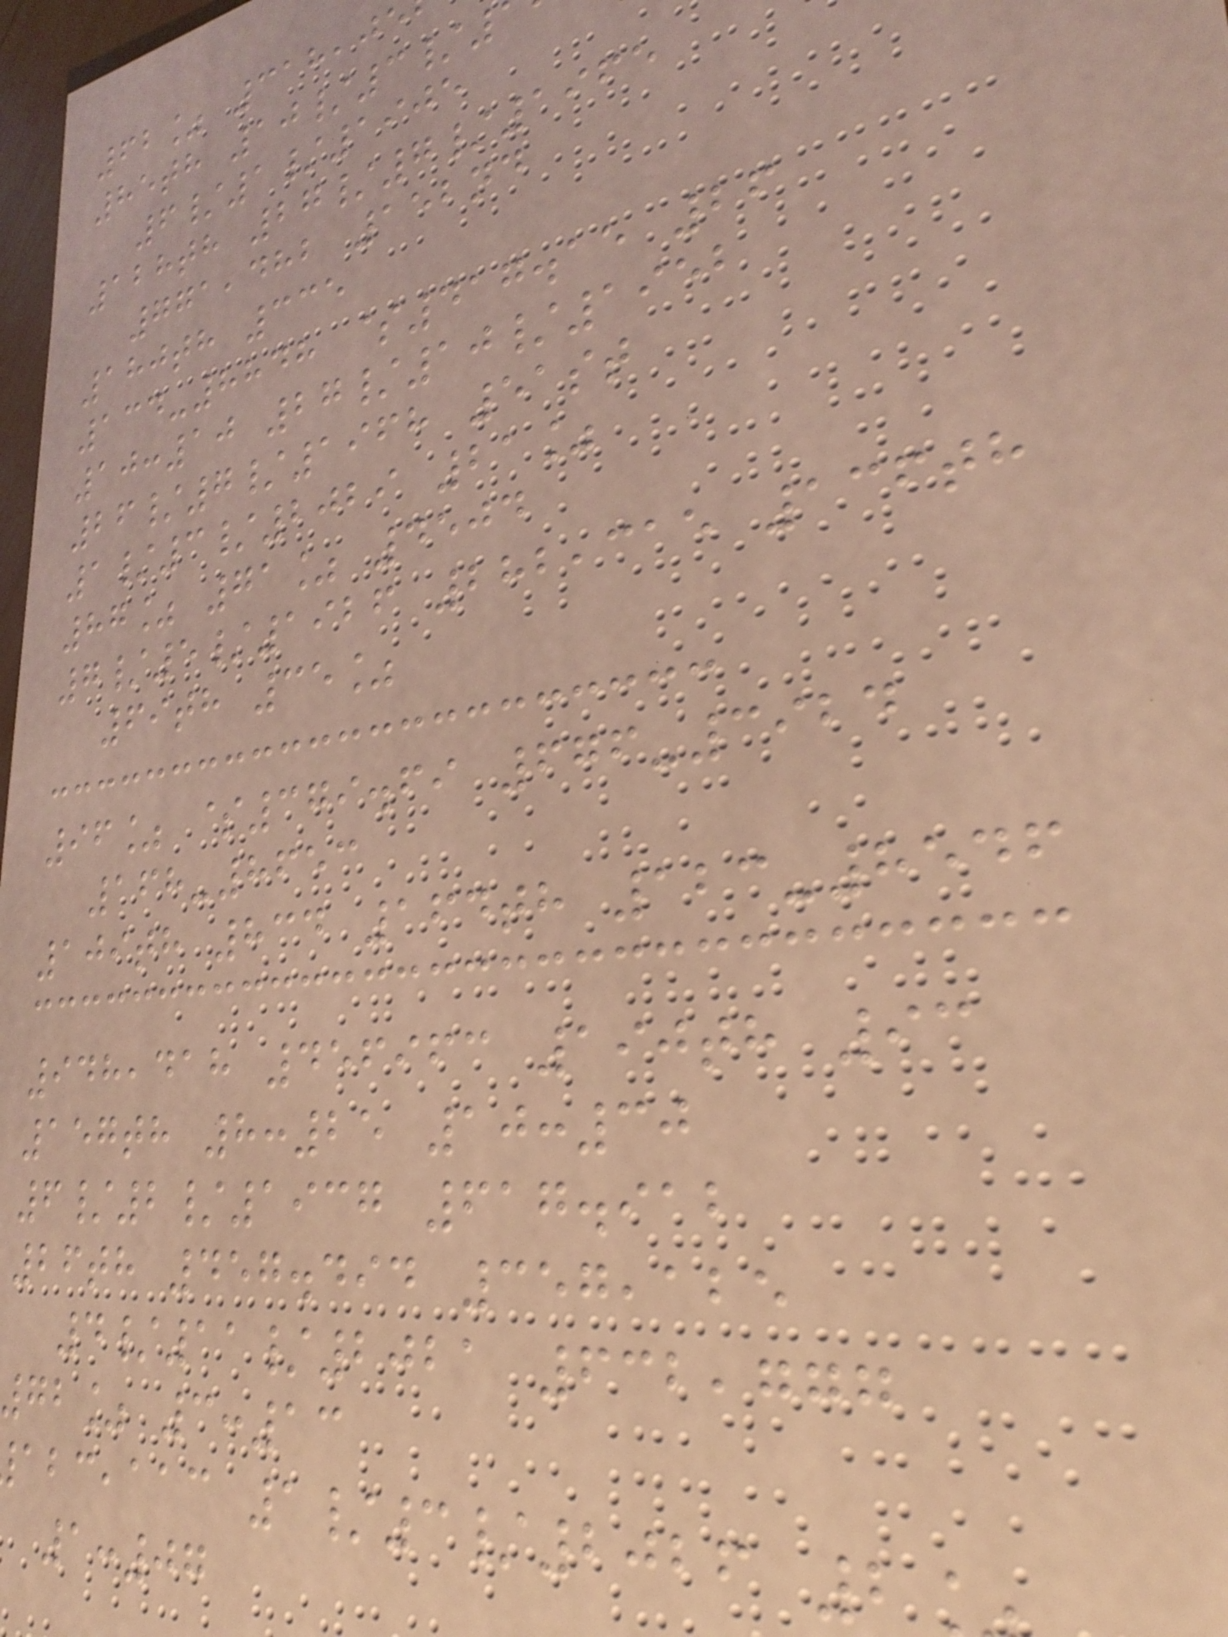62% 318,05
85th 10/3/
6/1/1905
128th 27/7/1965
771,482 152nd
180th 335
134-8848 $417.15 26
10:10 27/10/1952
26/7/1968 51st
1/3/2029 21%
87% 71% 4504
7/5/1926 282,315 136th
69th 35%
96% $379.69 676-3924
168-8653
109th 834 164th 123-8546
948,418 456963 190th 93
157th 8:25 10:30
6/2/1937 617.912
26th 457.494 357,125
4/11/2021 632,777
72% 3:13
,aac 1/3/2026 2
1:07
